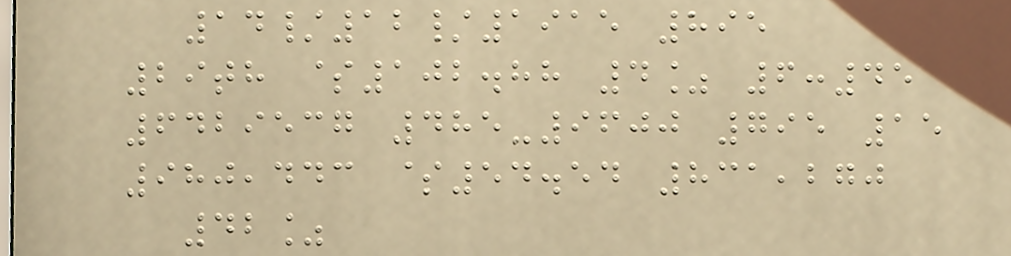14/12/1915 895
29th $102.88 4% 6:45
6429537 485-9600 795 15
980,443 $54.54 831,270
42%
